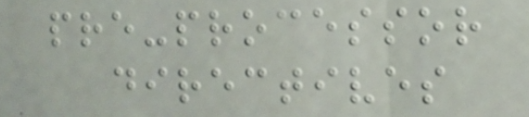pre-processor
directives
